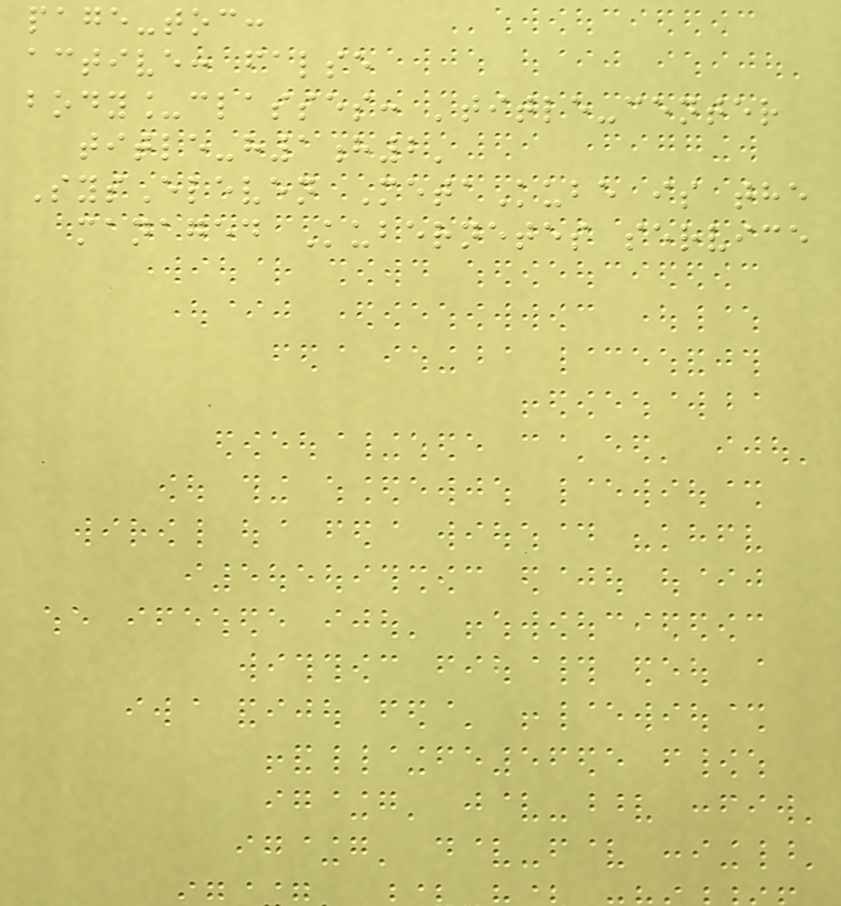page-toc:
active: false
body_classes: 'title-center
title-h1h2'
SysEleven MetaKube is the
managed Kubernetes service
